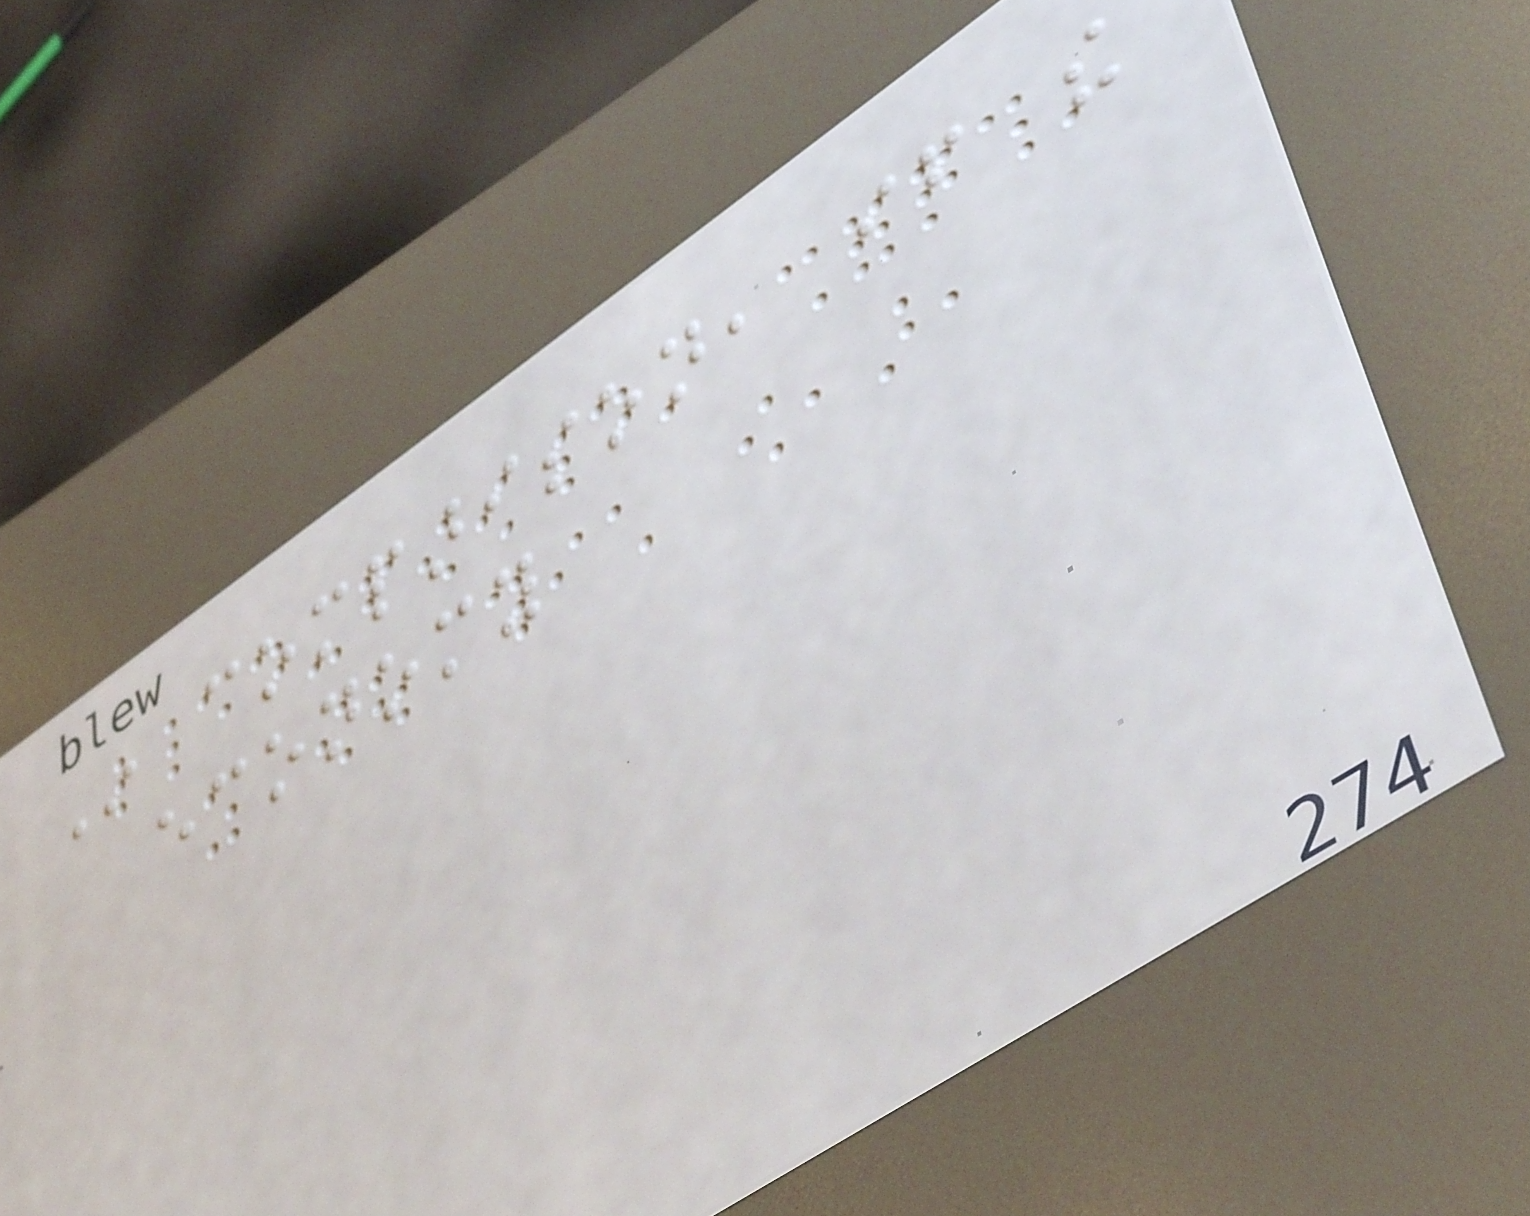In comparison, if the
economy
